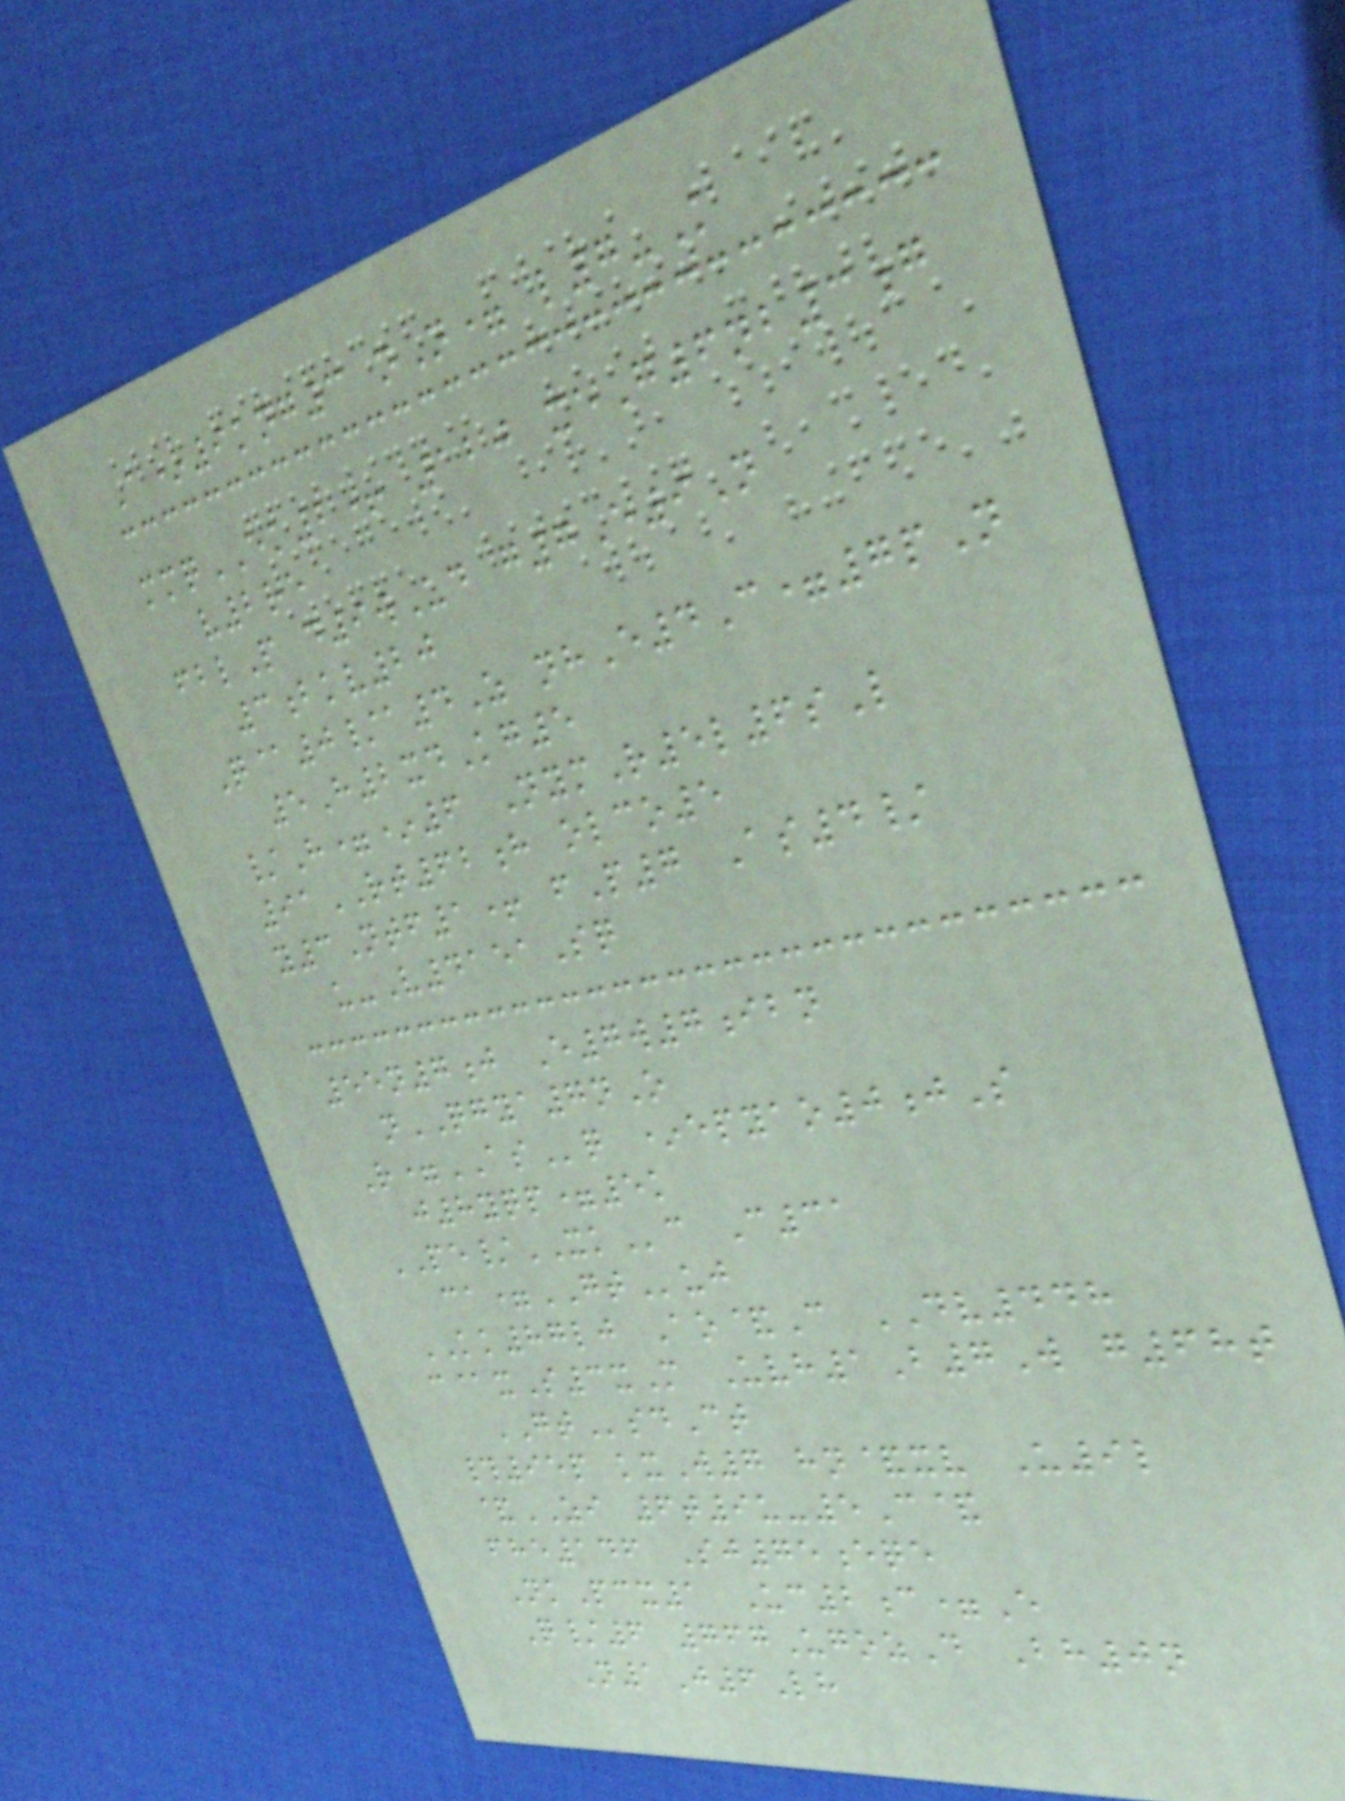A*9kng3 nN= l7-K
mmqEK2+ 120 xeG6nb3g
v2re
fblP d9wUd g7E9N
3bkv20
Q@0/a4Z nhE4C=7pN
5H2xdKg5
/H=*6 NymR5l6sL
91RT62h olco5
y3Ntf1+ fP7 As4/
u-V4151Sq
55n7j E7w7ibn
nQGYA7nO
R=ASq *epyao0jS
j8yqp=5k
PE/XKc C31
ca=GTuj
KK87lj Ao&C DV448
c@xS3xM Uvh1B7W g68t
GTsdCt
#95p kxW7 hn&xv U9l
&ZI 6t9u-5C&
fhe146 Sj75eqe
NkPcx1 Uc2c=E
Q/6 767UgozD Bh0n
N1J6Lh
